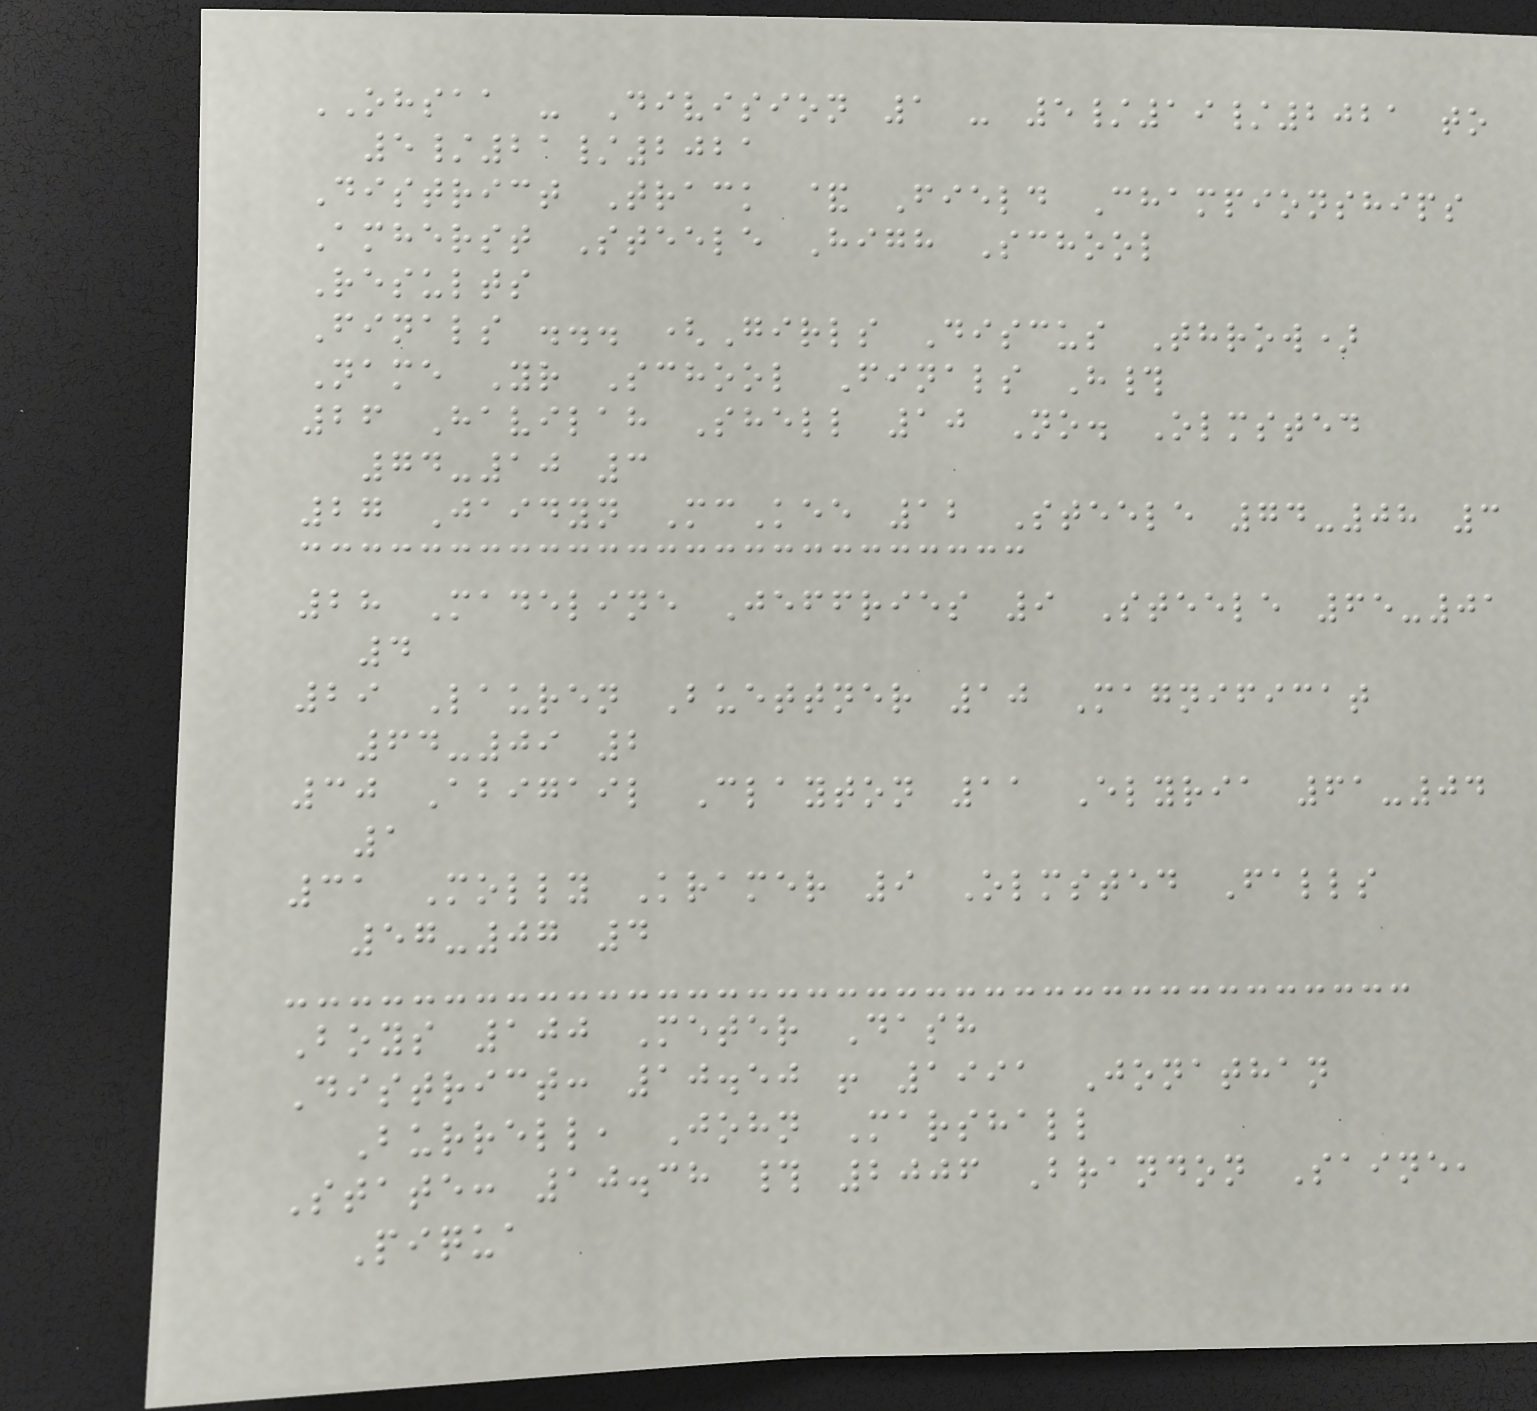OHSAA - Division 1 - 5/19/2021 to
5/21/2021
District Track & Field Championships
Amherst Steele High School
Results
Finals ... (Girls Discus Throw)
Name Yr School Finals H#
26 Havilah Shell 10 No. Olmsted
74-10 3
27 Jaidyn McKee 12 Steele 74-08 3
28 Madeline Jeffries 9 Steele 65-01
4
29 Lauren Buettner 10 Magnificat
64-09 2
30 Abigail Clayton 11 Elyria 61-04
1
31 Molly Kramer 9 Olmsted Falls
57-07 4
Boys 100 Meter Dash
District: 10.50 ! 1991 Jonathan
Burrell, John Marshall
State: 10.38 # 2006 Brandon Saine,
Piqua
